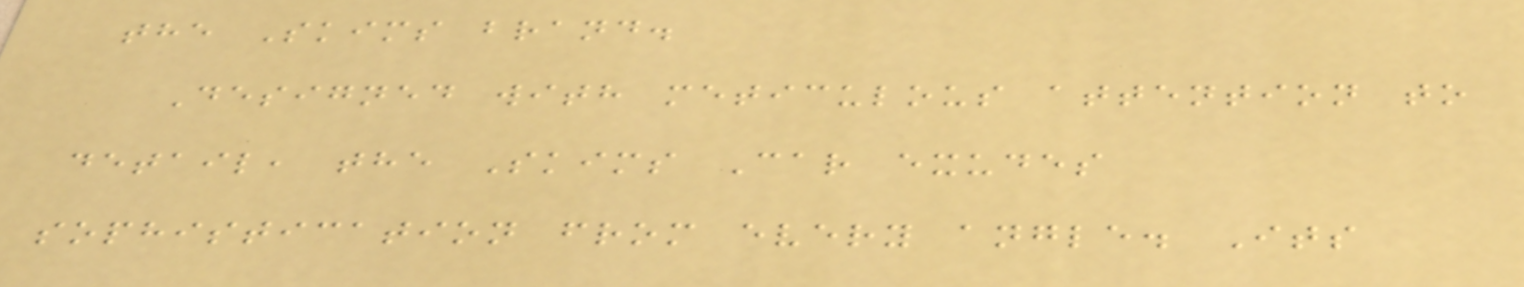the Skims brand.
Designed with meticulous attention to
detail, the Skims Car exudes
sophistication from every angle. Its
